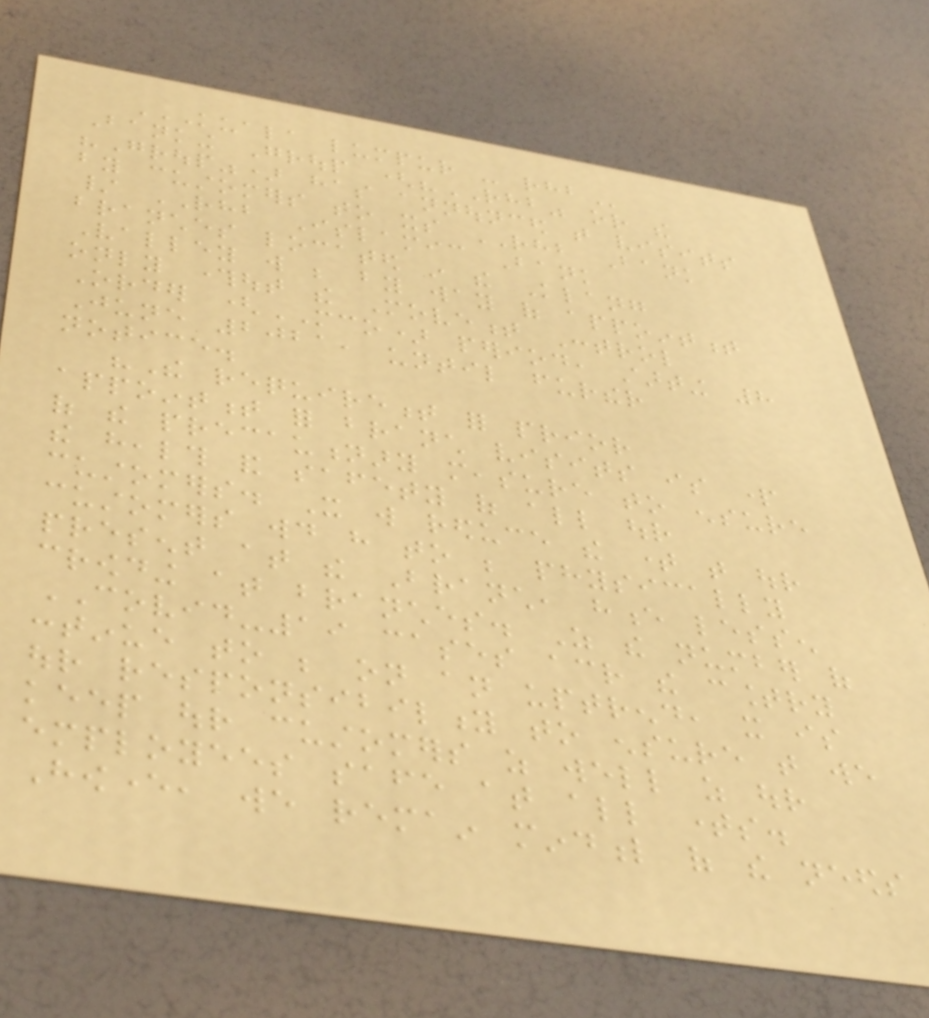KUALA LUMPUR - RHB
Banking Group ("RHB" or the
"Group") has announced that visits
by customers to its RHB Bank
/ RHB Islamic Bank
branches located in the Klang
Valley will be by way of appointment
only throughout the Movement Control
Order (MCO) period, starting 8
June 2021, until further
notice.
"The requirement for prior
appointment for branch visits is part
of the precautionary measure to ensure
the health and safety of all our
customers. It will reduce the time that our
customers would have to be physically
present at the Branch, hence lessen
crowding at branches. As the number of
COVID-19 cases across the country
continue to be on an uptrend, it is
our responsibility to ensure that we
keep our customers as well as our
employees safe at all times.
However, we remain mindful of the needs
